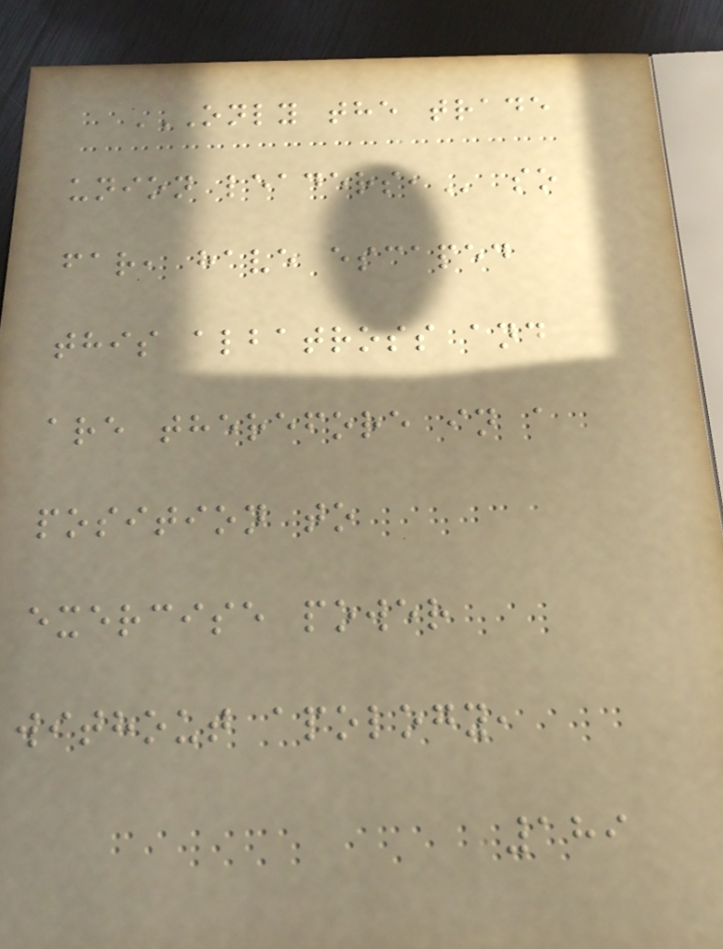ONLY THE TRADE
UNION LEADERS, so
far, have escaped
this albatross and
are therefore in a
position to
exercise power
without apology,
189
